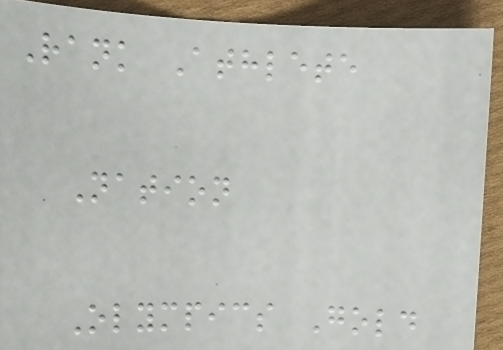Rank Athlete
Nation
Olympics Gold
